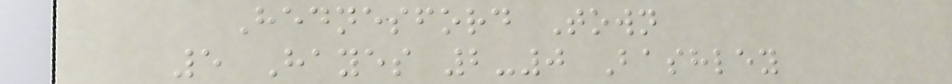Hednesford Town
5 Hayes 2-0 Bashley
